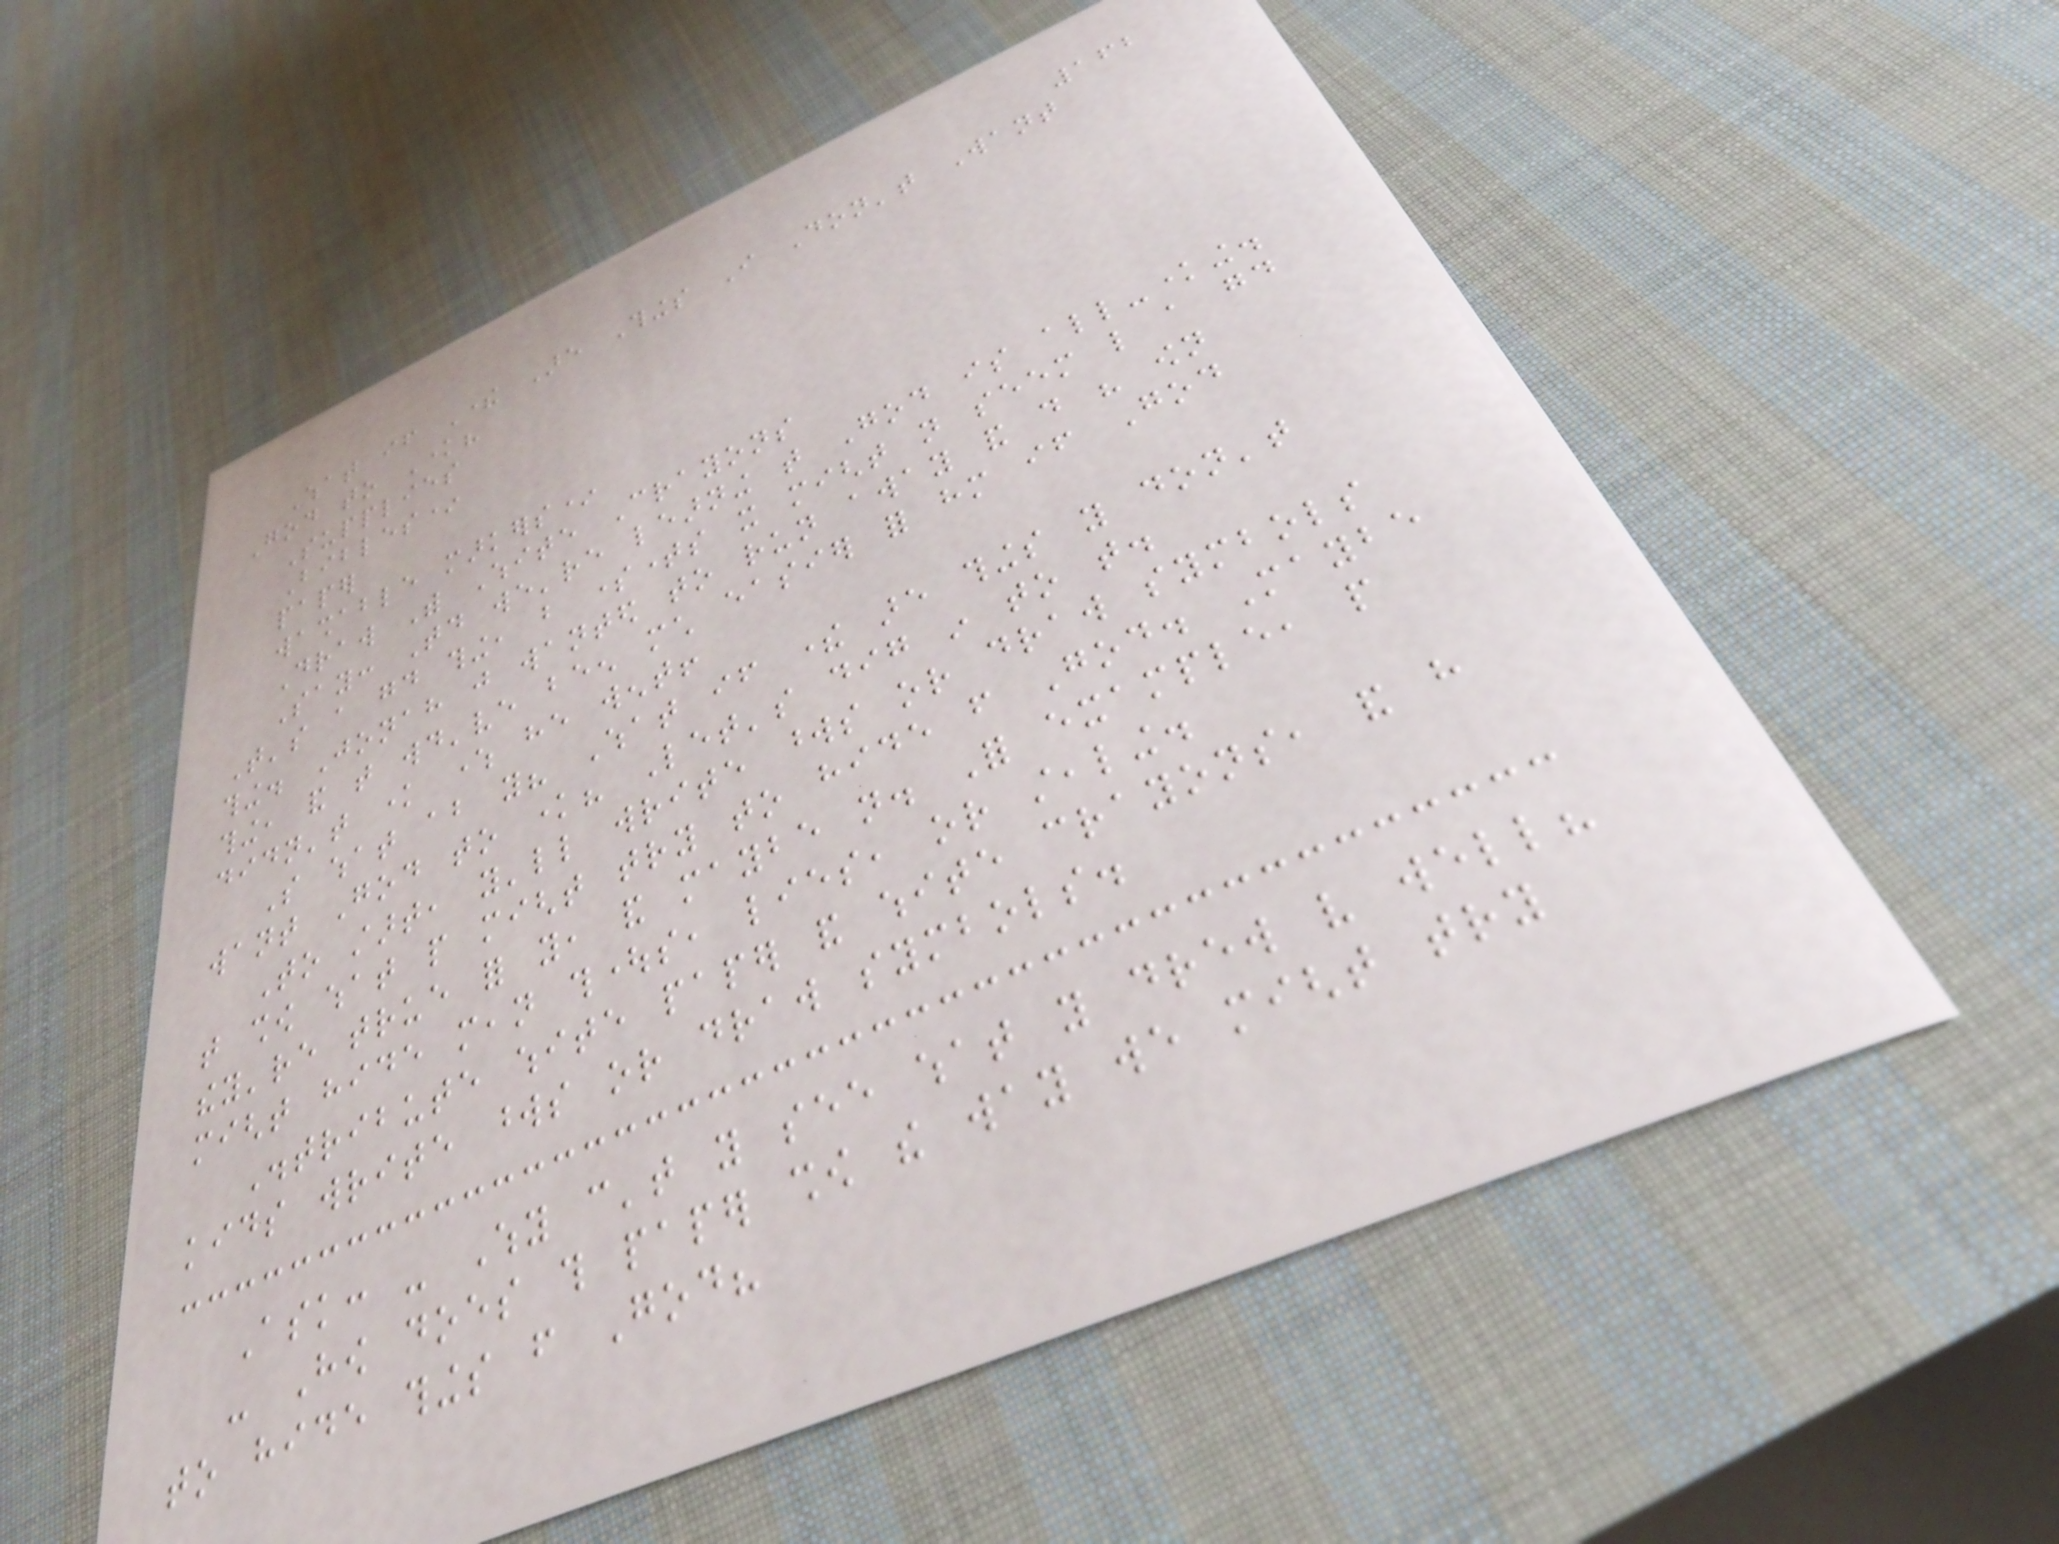162
What if There Are Things I Don't Want
God to Know?
Supplies
Bibles*
paper
washable markers*
Draw With White Crayons
Say: Today we're learning that God is all-knowing.
That's a good thing, but sometimes it might not seem like a good
thing. Jonah just wanted to run away and do his own
thing, and that would've been much easier for him if God
didn't know where he went!
So what about you? What if there are things you don't
want God to know? Let's dig in to that.
To start, you'll write words or draw symbols
that show what people might try to hide from God. Maybe
they're true for you, and maybe not. For example, people
might hide mean thoughts, lies, or stealing.
Distribute white paper and white crayons, and have
kids write words or draw symbols.
Ask: - Why can't you see what you drew very well?
- How does this paper show the way we might try
to hide things from God?
